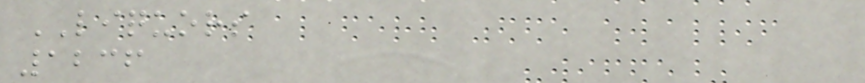LIQUORS
1236
